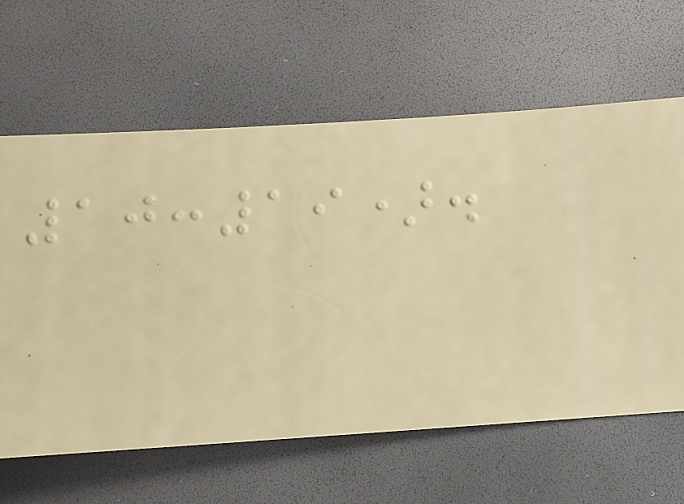10:19).
